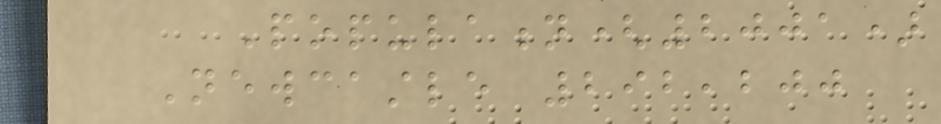Population(2001)
Newcastle 292,200
